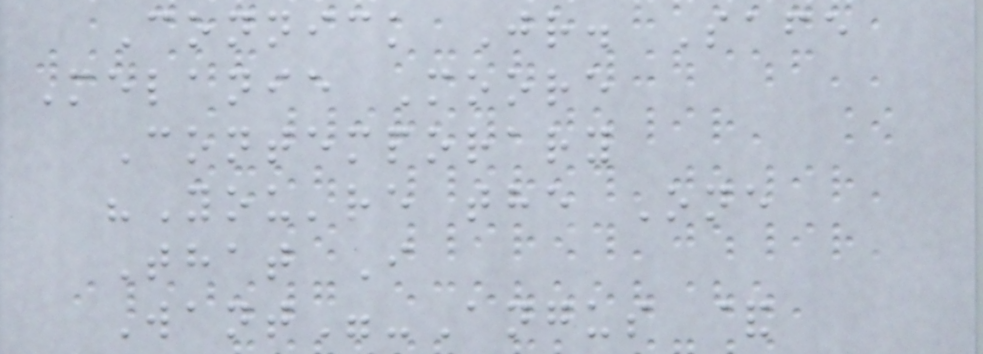Connick Jr. Safe
Melanie Moore
Contemporary
"You're the One
That I
Want"-Angus &
